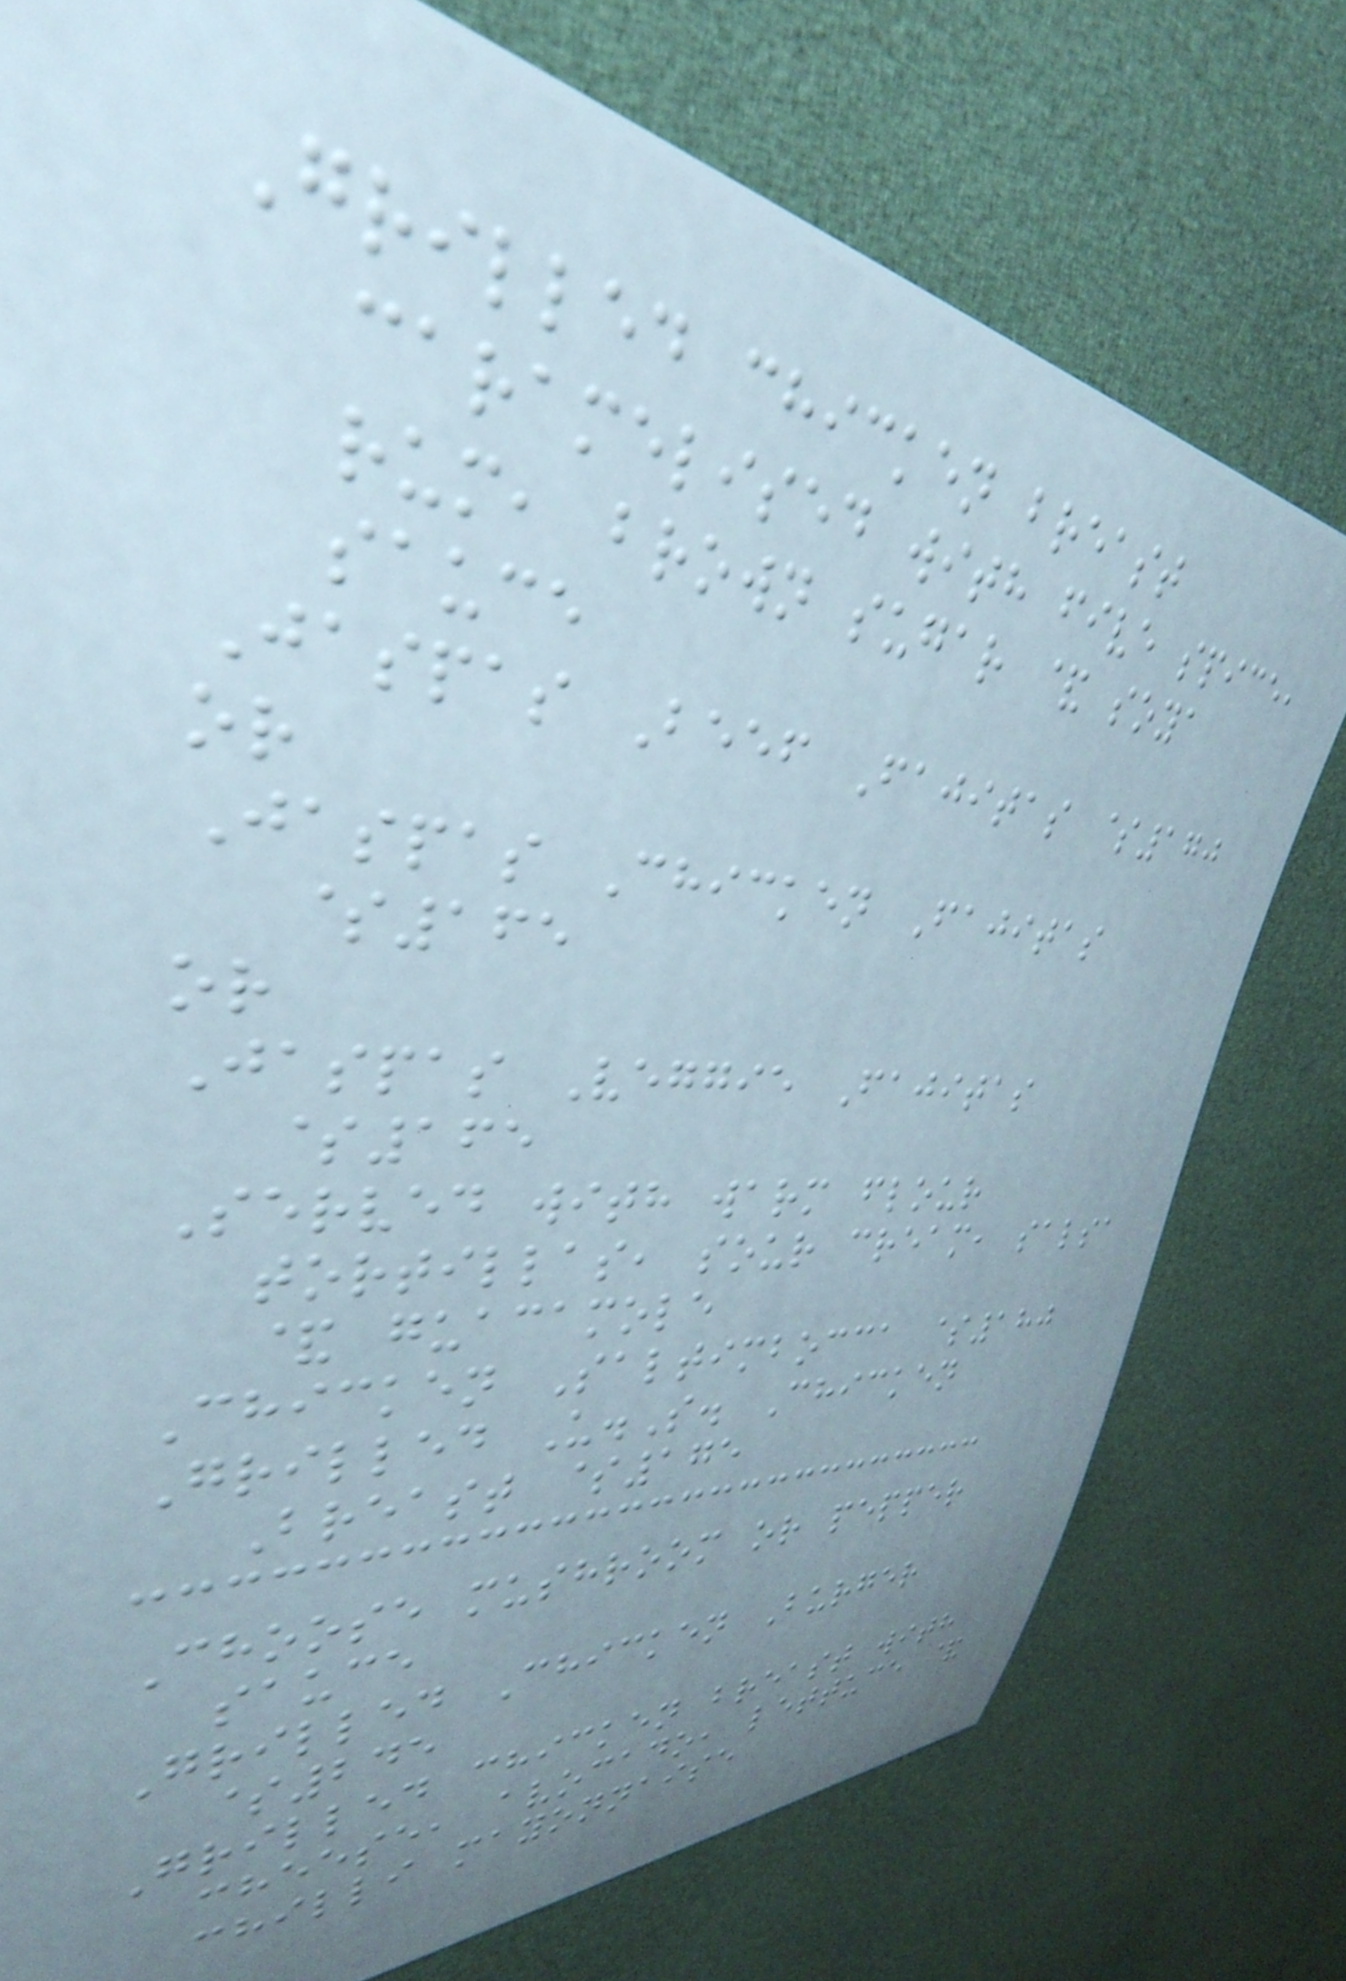Grilled chicken breast
caramelised with five spice,
rum, brown sugar & soya
sauce
Jaspas Beef Fajitas $170
or
Jaspas Chicken Fajitas
$165
or
Jaspas Veggie Fajitas
$165
Served with warm flour
tortillas, sour cream, salsa
& guacamole
Chicken Saltimbocca $180
Grilled U.S. Chicken
Breast $175
Choose mushroom or pepper
sauce
Grilled Chicken Burger
$245
Grilled chicken breast with
cheese, avocado, lettuce &
chilli mayonnaise
